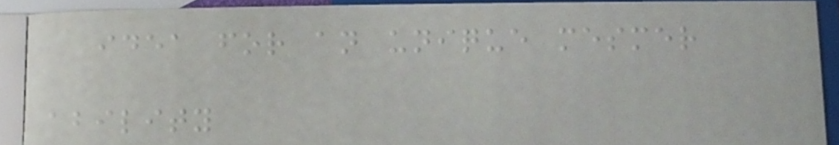idea for an unique mesmer
ability
